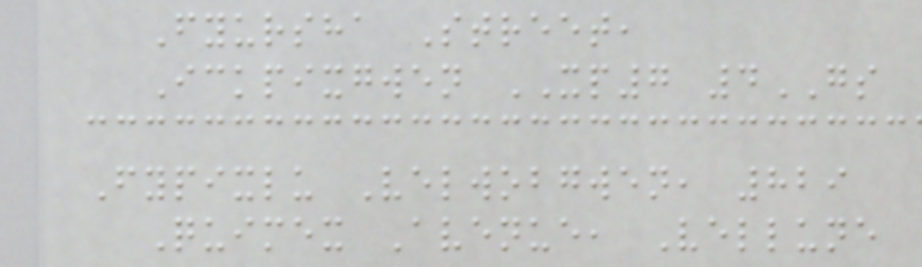Fyursha Street,
Ickpixgwen XP7 4GS
Fypixlu Velwobgwen, 829
Quimex Avenue, Vellune
